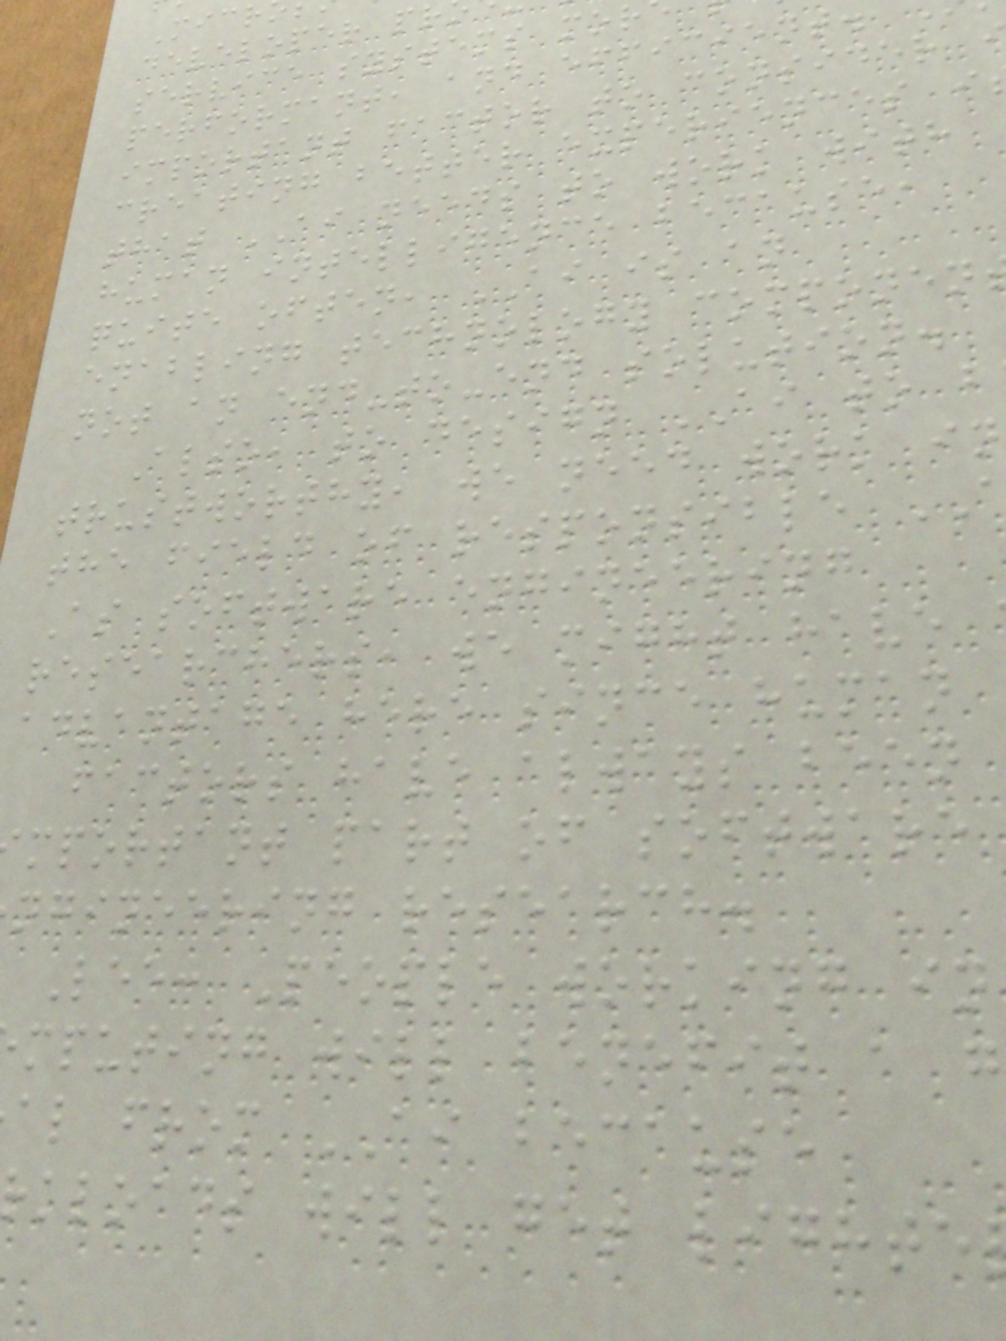developer pr
service systems mor
performant, and efficient.
important factor to consider
creating better experiences i
that AI needs to work with
human intelligence because,
quite often, AI is an
enabling technology componen
not an end-to-end solution.
Also, to design AI to b
trustworthy, we need work in
the field of responsible
As software engineering
researchers, we might have
advantage here since human
factors have always been
mportant part of software
ngineering research.
Lee: People working in
mputing will benefit a g
al from AI because
kloads will get lighte
